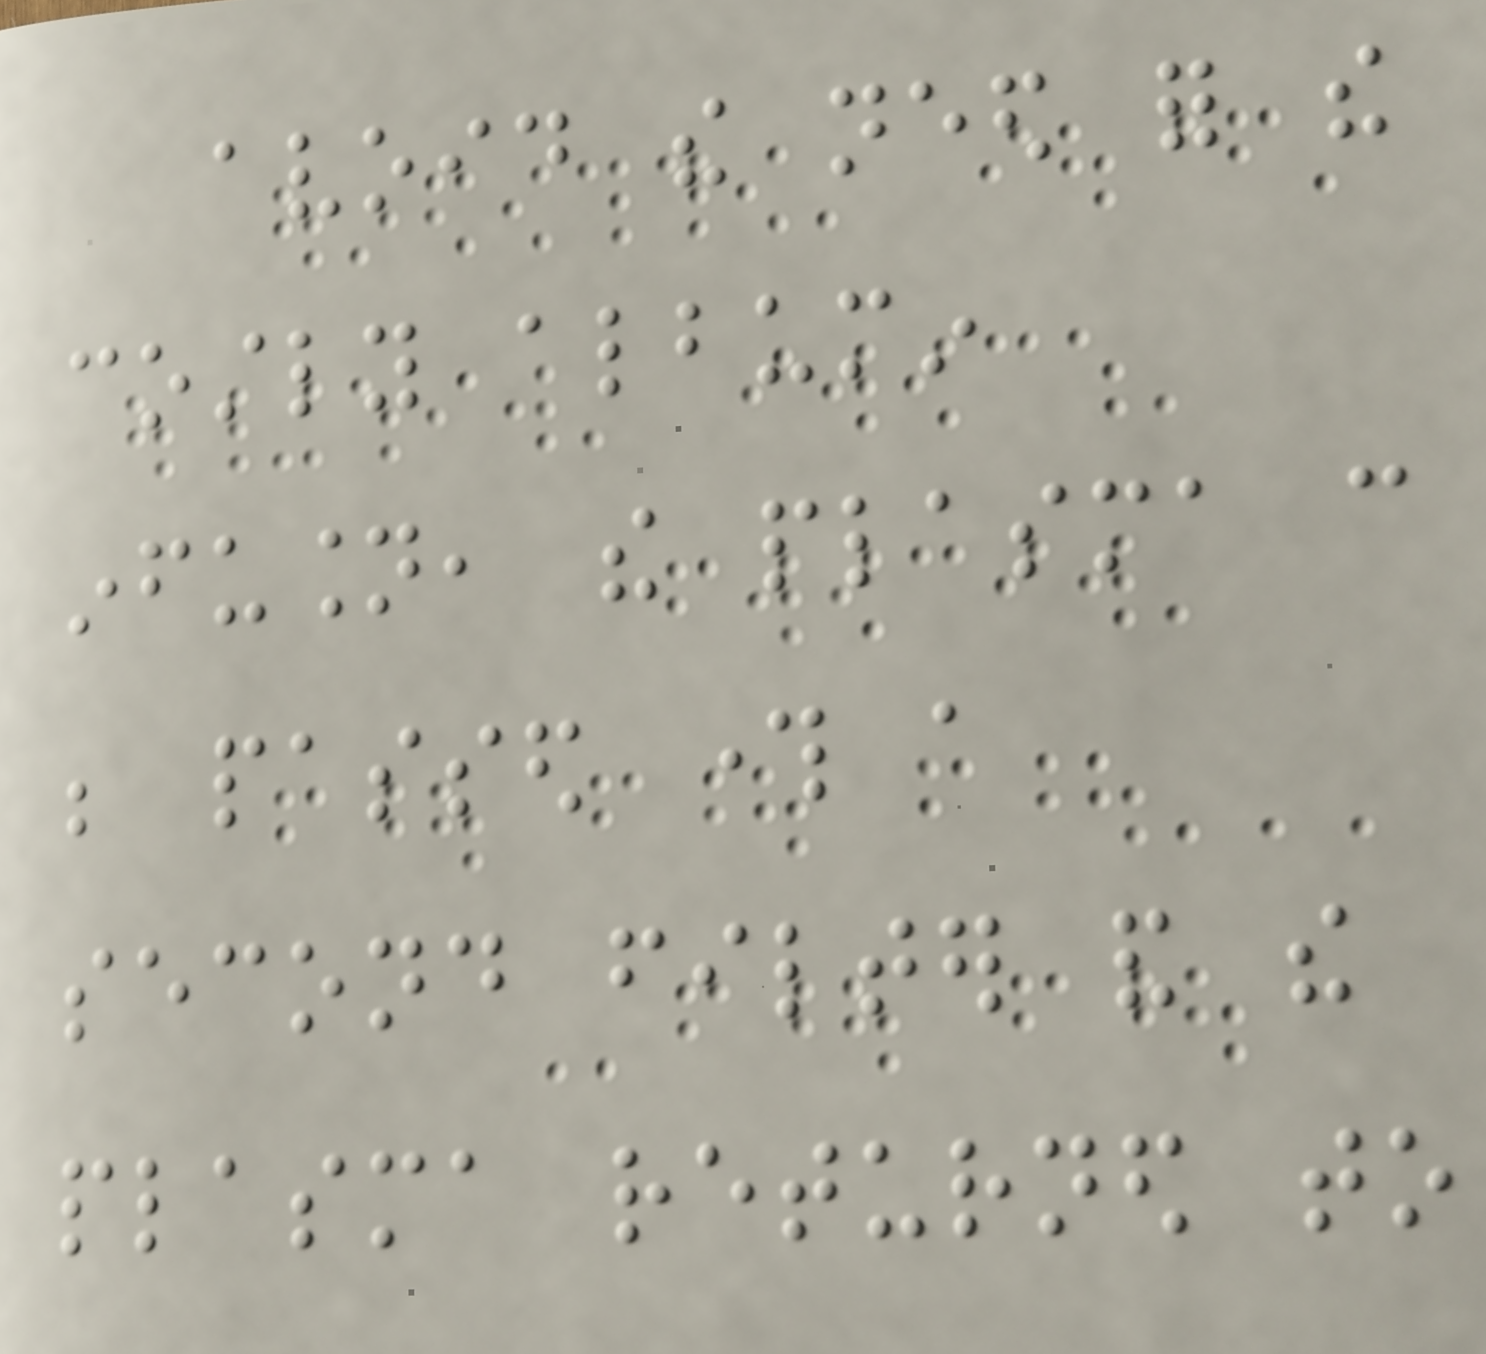avoid the need for the
costly albumin
infusion, the plasma can
be passed through a
second filter and the
plasma returned to
